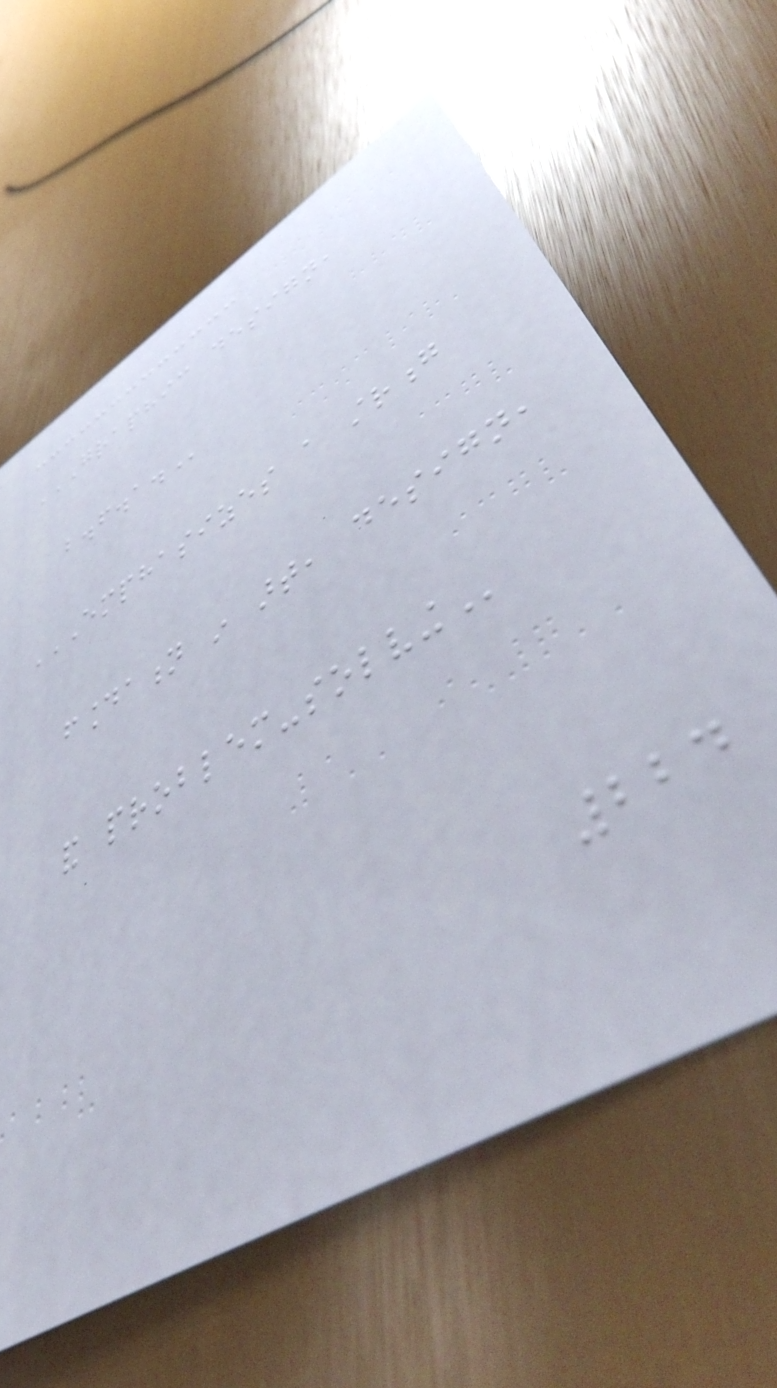GRAPHIC DESIGN,
B.F.A.
EMPHASIZES A STRONG
FOUNDATION IN ART, DESIGN,
AND PROBLEM-SOLVING
224
